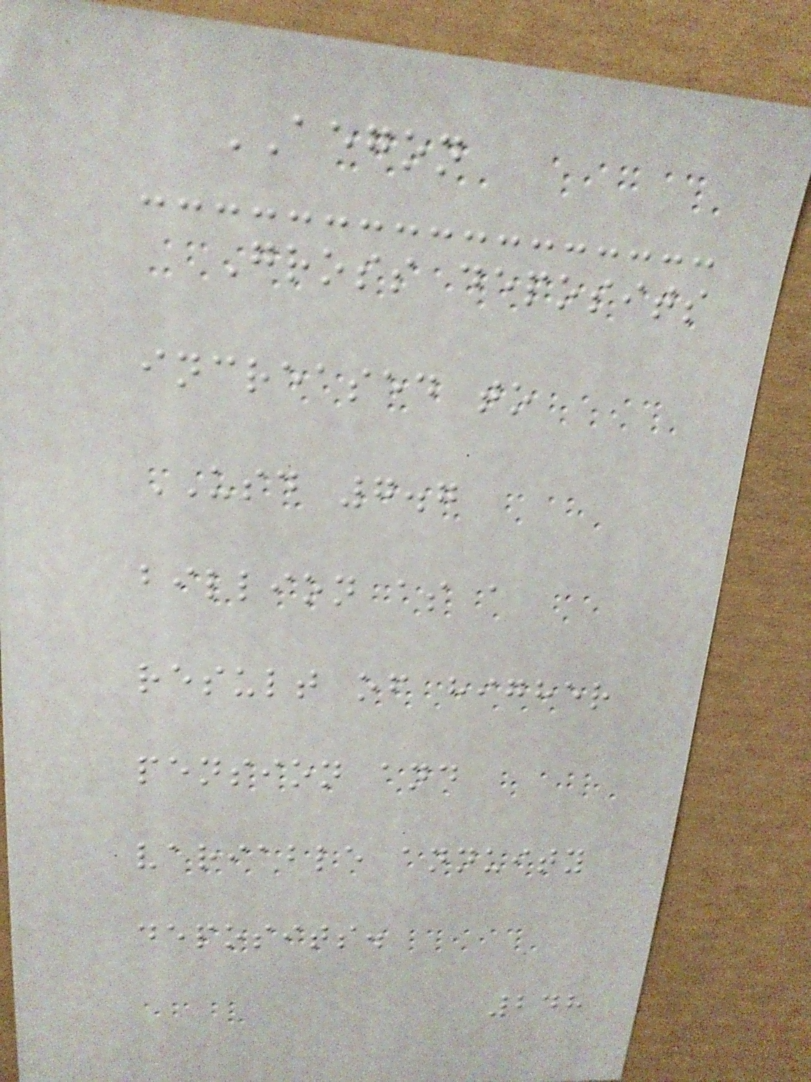AEGON
Gross deposits
increased to
USD 7.7
billion as a
result of higher
pension and
variable annuity
deposits.
248
